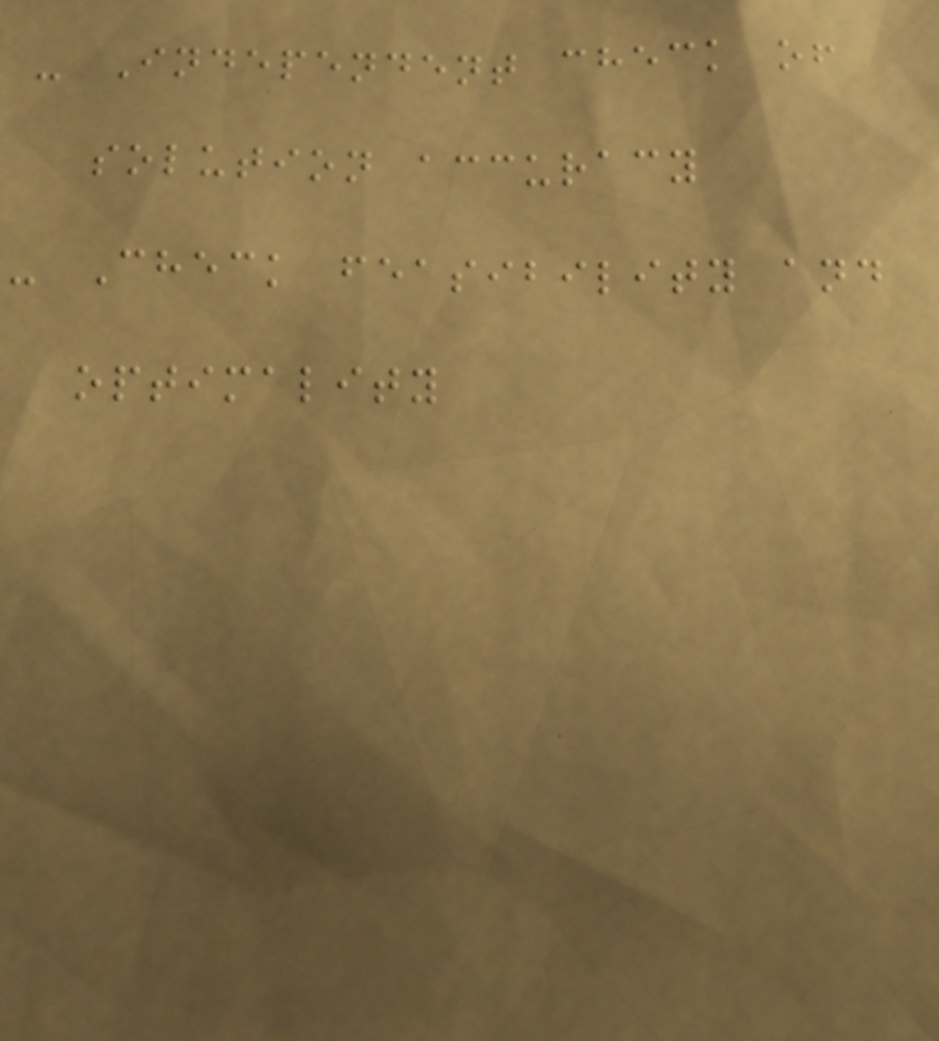- Independent check of
solution accuracy
- Check feasibility and
optimality
